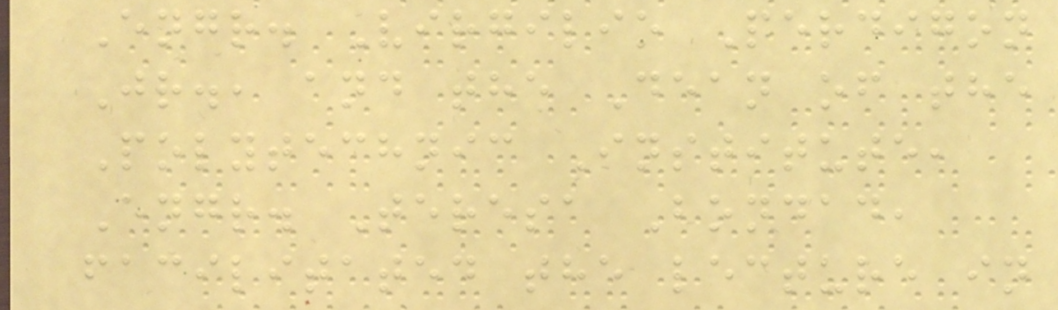Engr. Virgilio Perdigon
Jr., and the Dean of the
Polytechnic Institute,
Engr. Teresa Bondad,
facilitated the lecture in
